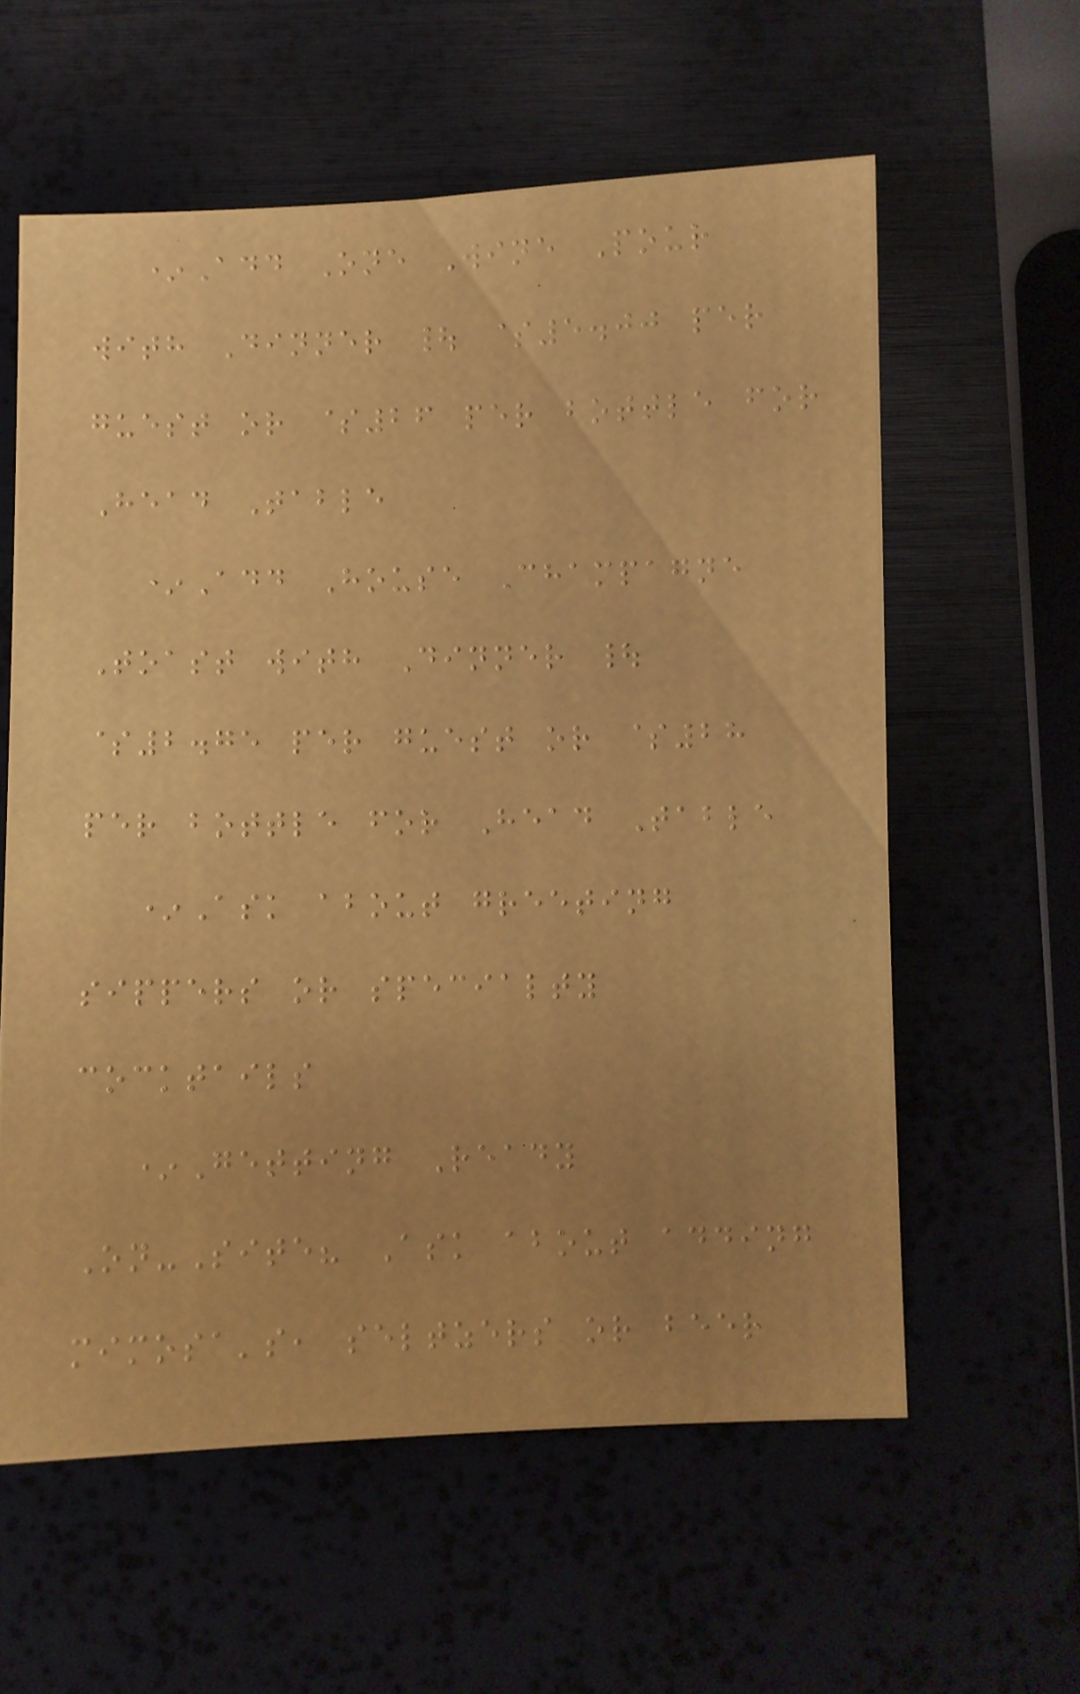*Add One Wine Pour
with Dinner | $5.00 per
guest or $26 per bottle for
Head Table
*Add House Champagne
Toast with Dinner |
$2.75 per guest or $28
per bottle for Head Table
*Ask about greeting
sippers or specialty
cocktails
*Getting Ready
On-Site? Ask about adding
mimosa's, seltzers or beer
